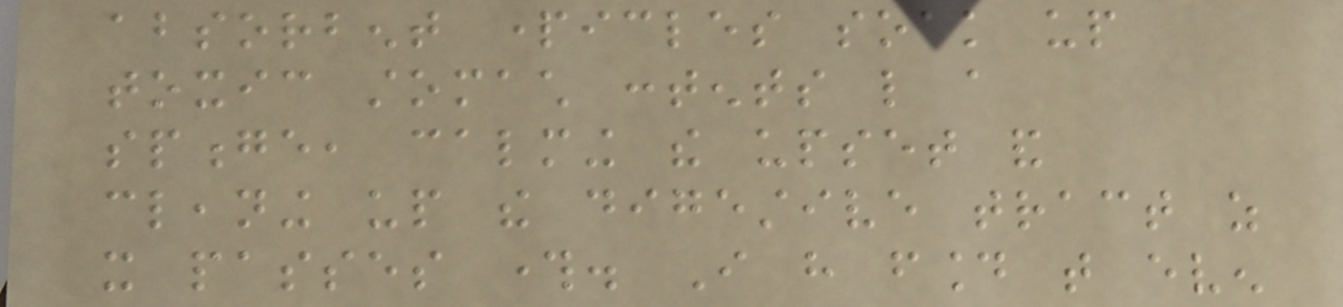absorbent particles soak up
toxic stomach contents like a
sponge, calming the upset and
cleaning up the digestive tract as
it passes through. I have found that even
